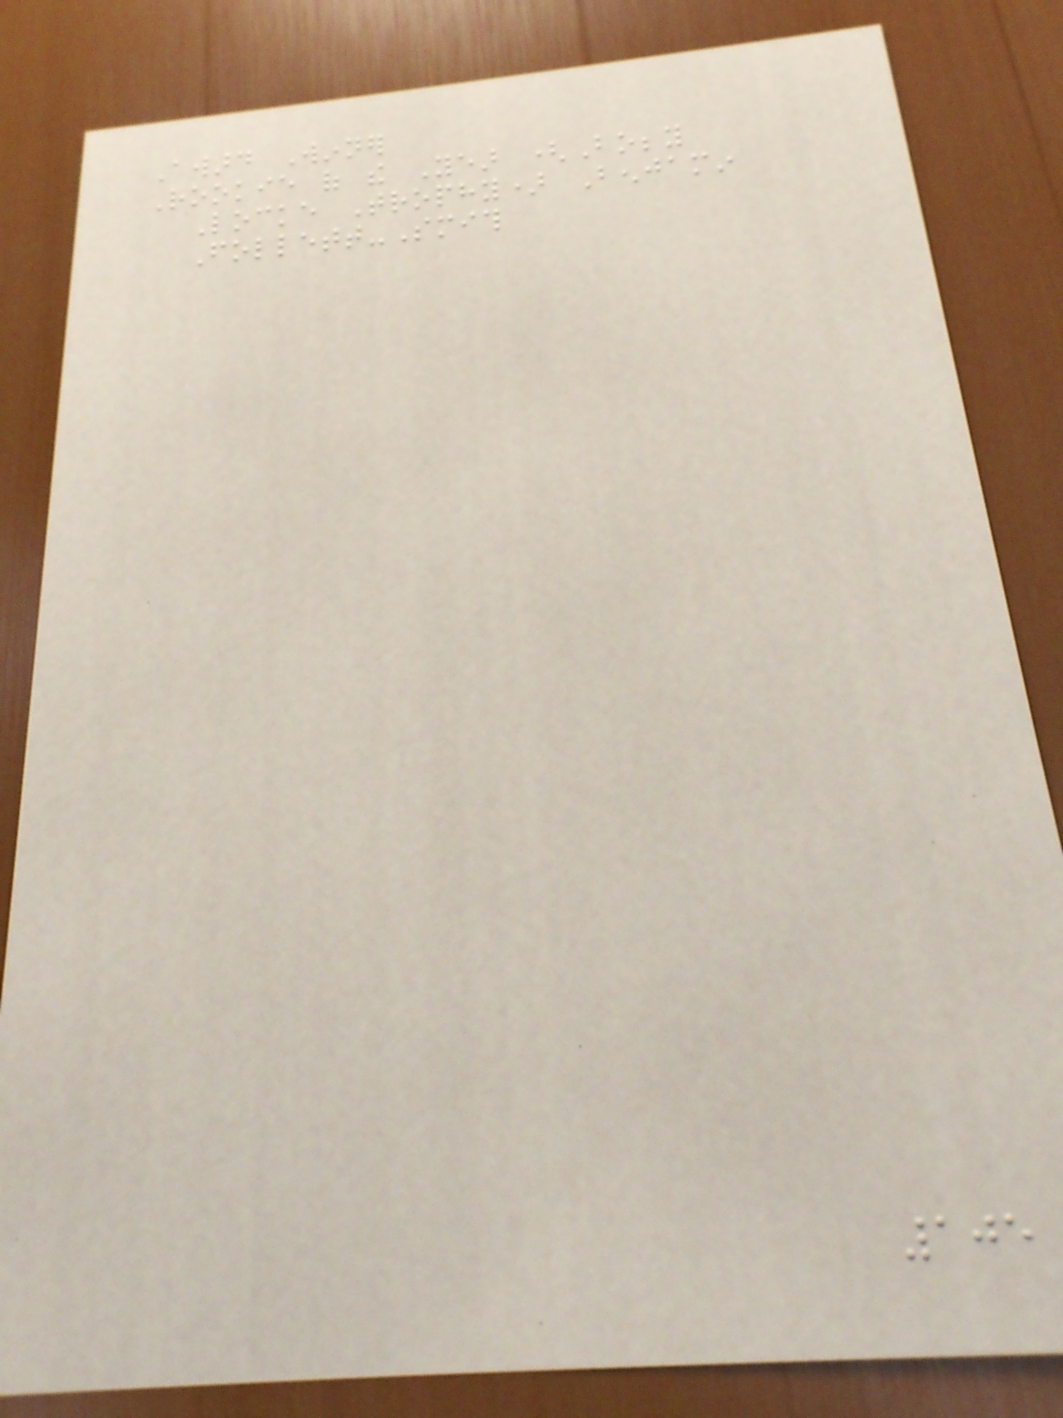Award Winner
Rookie of the Year (Bobby
Locke Trophy) Benjamin
Follett-Smith
105
